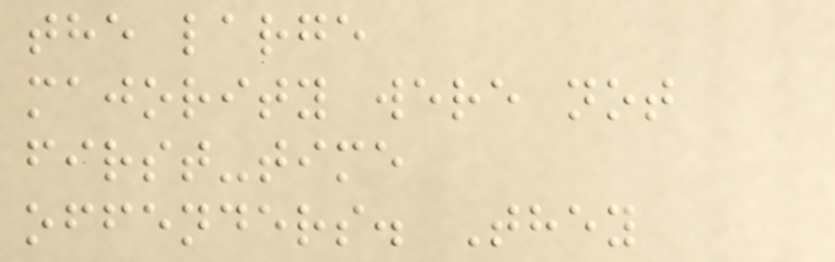the large
majority were not
first-time
offenders. They
